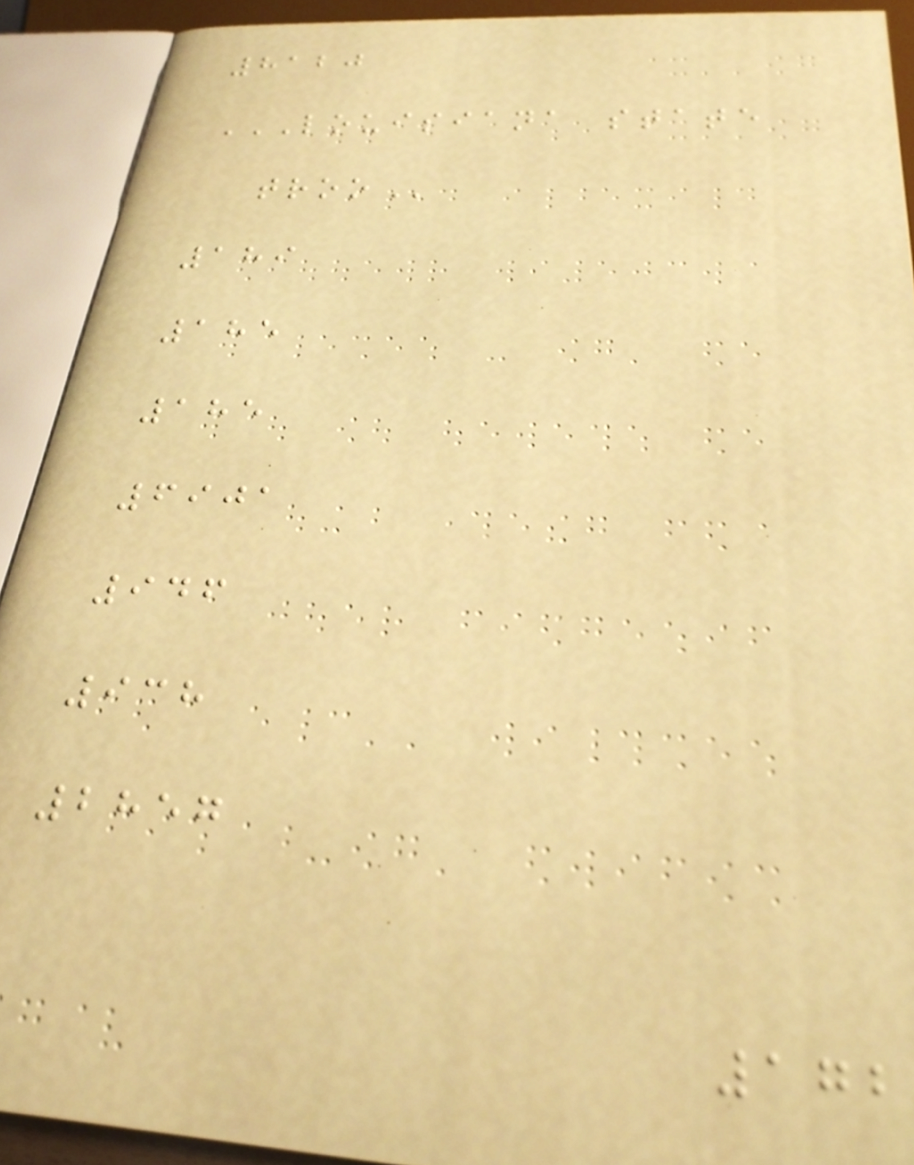8120
LOUISIANA STATE
TROO
189
185
185
6901
946
938
2857
172
